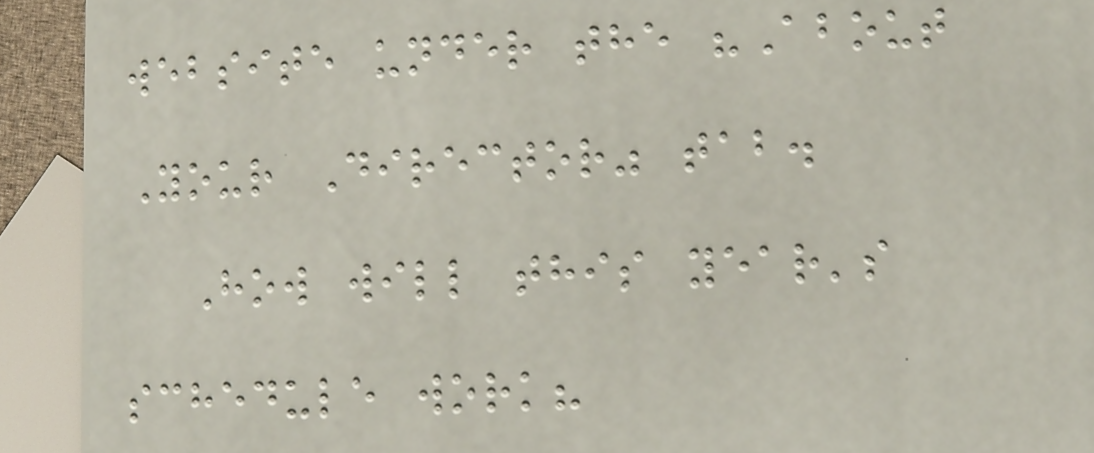website under the "About
Your Director" tab.
How will this year's
schedule work?
